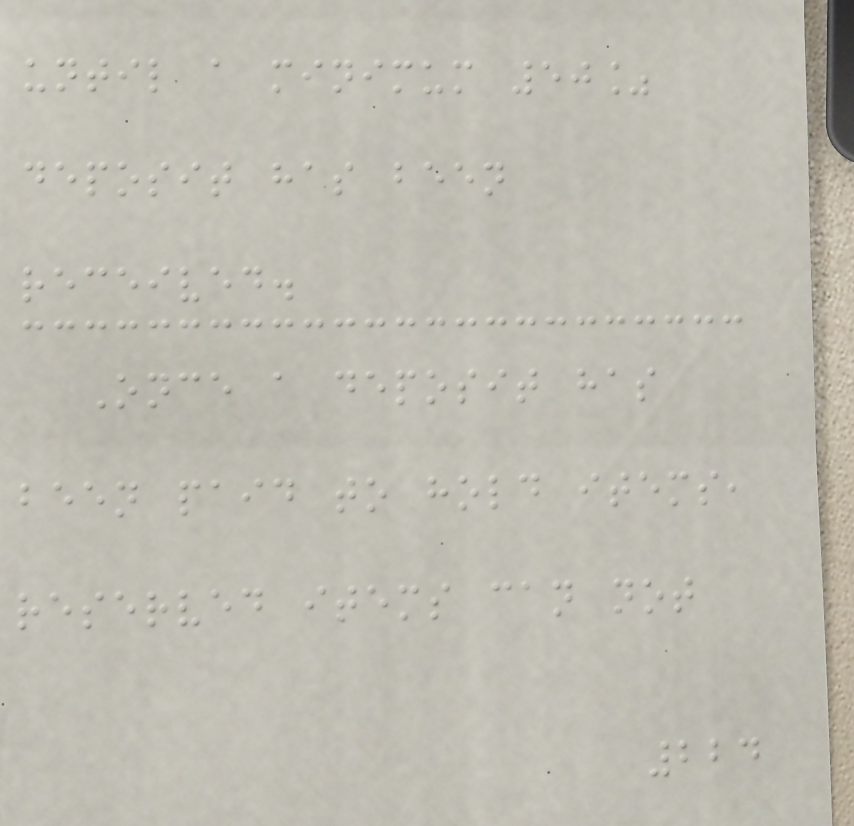until a minimum 50%
deposit has been
received.
Once a deposit has
been paid to hold items,
reserved items can not
224
